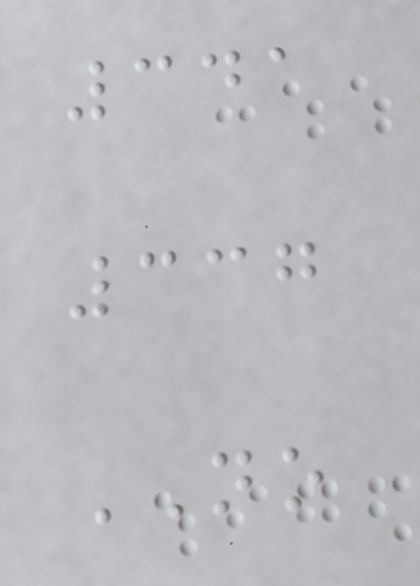341
337
NO
